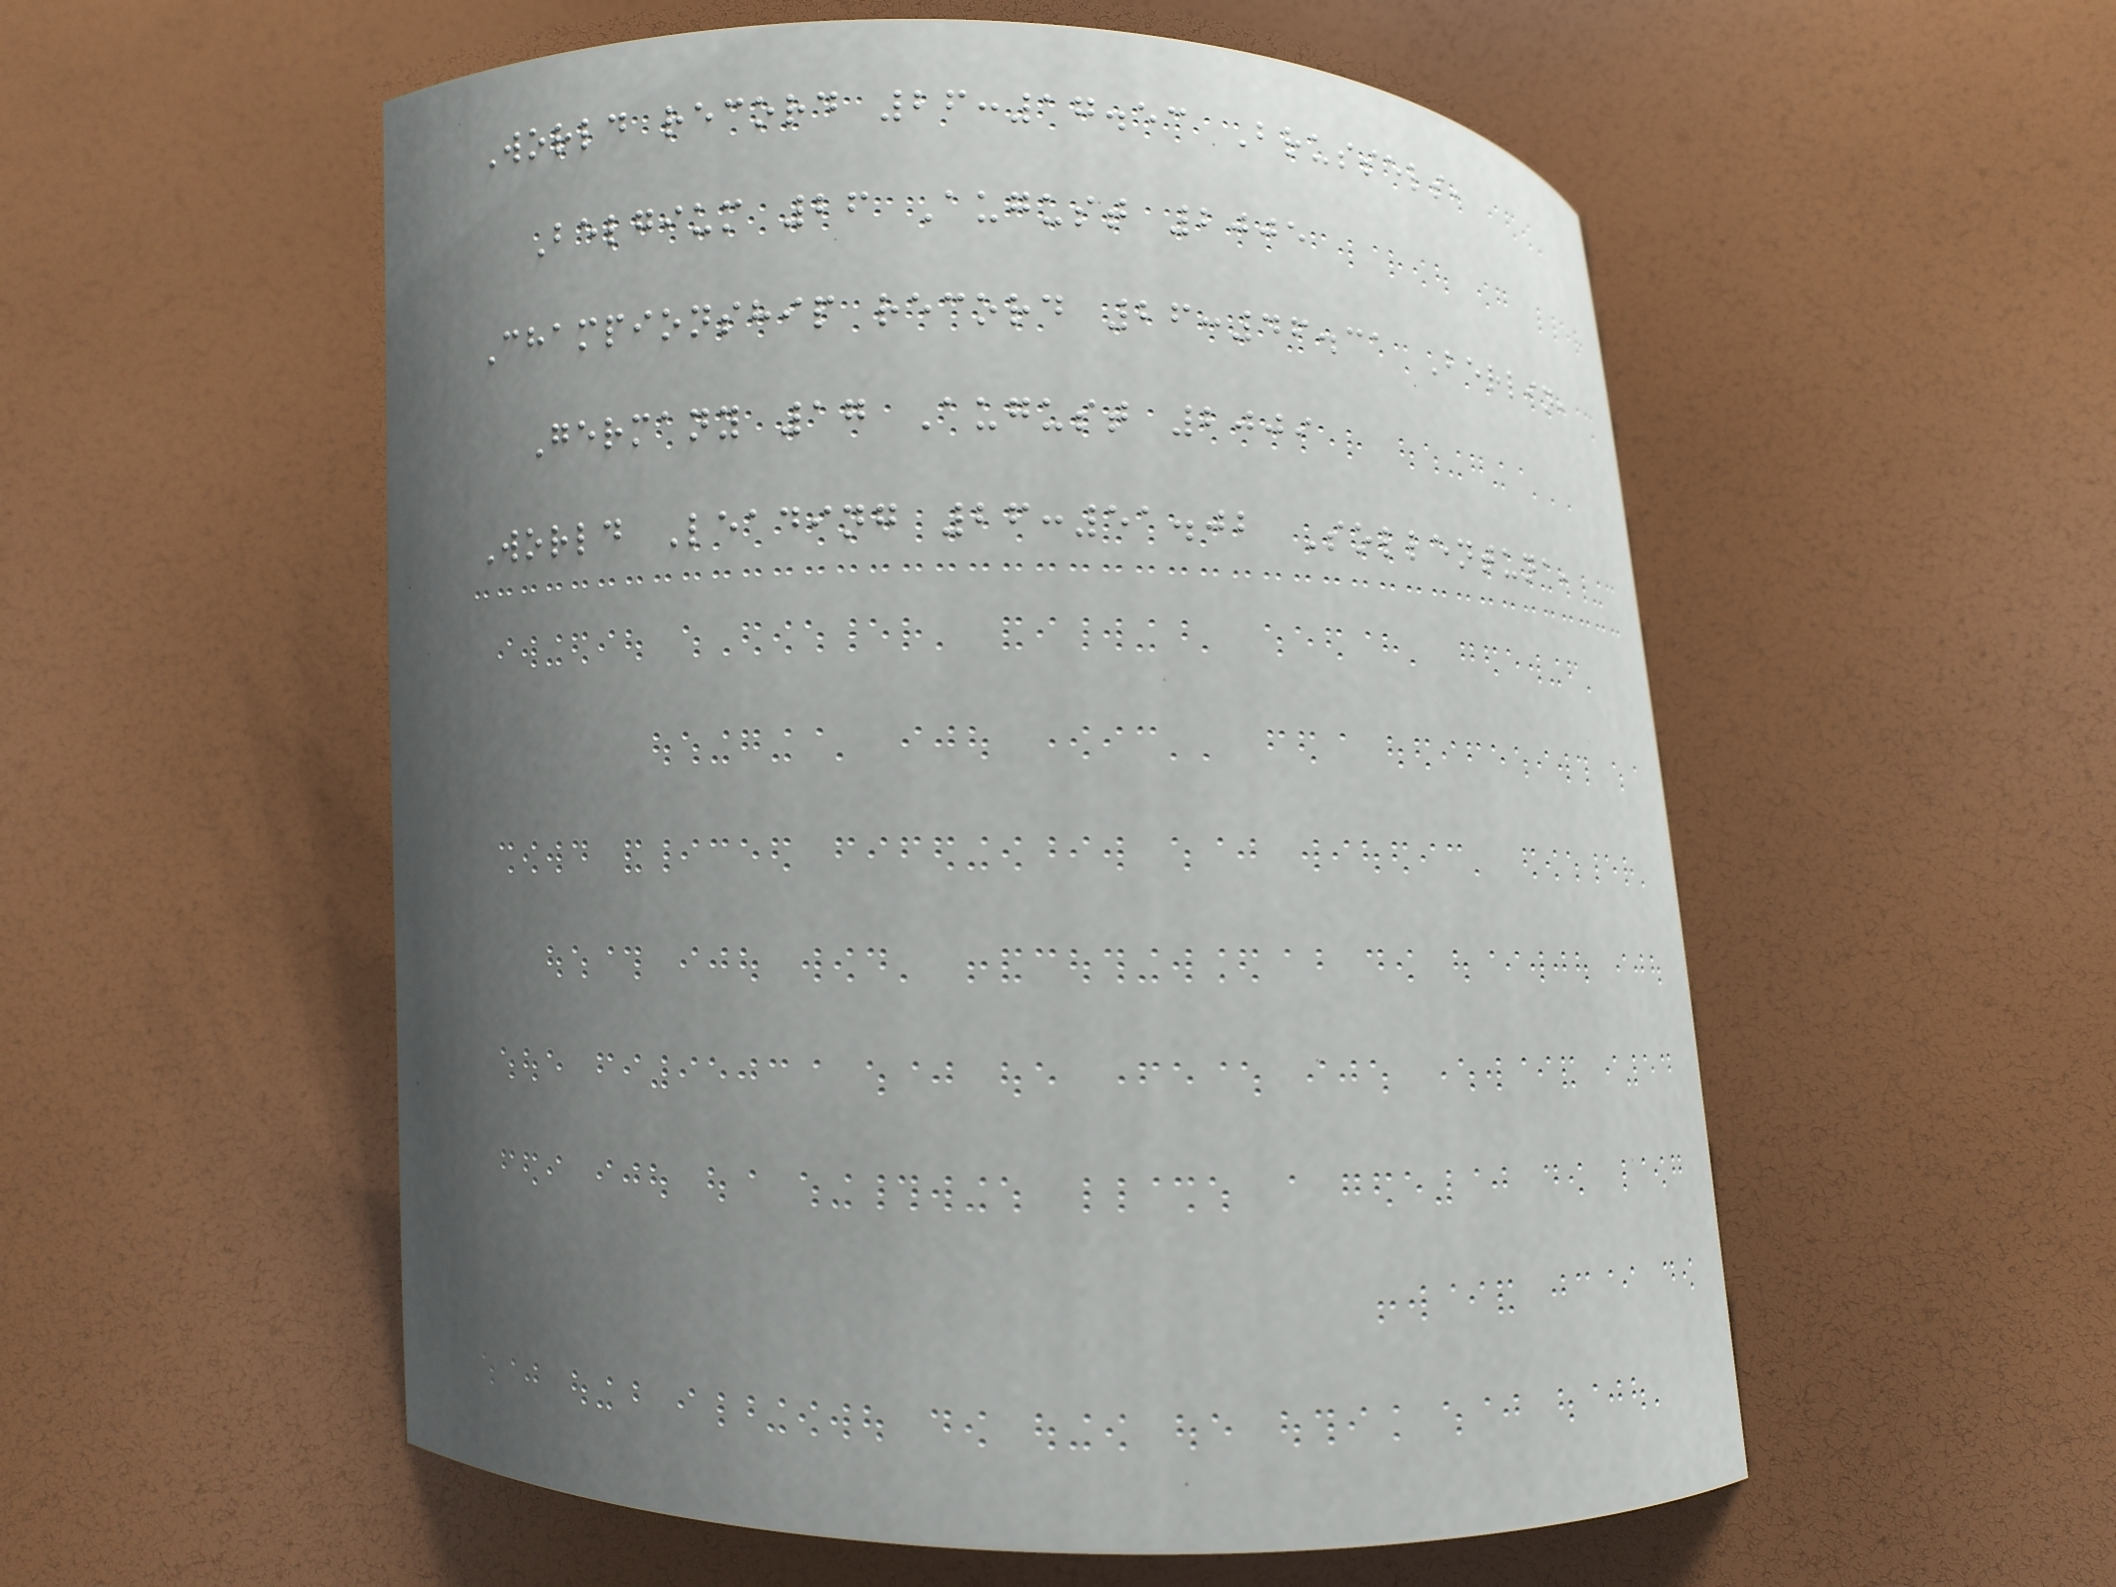World record 26:17.53 Brussels,
Belgium 26 August 2005
Championship record 26:46.31 Berlin,
Germany 17 August 2009
World Leading 26:51.02 Sollentuna,
